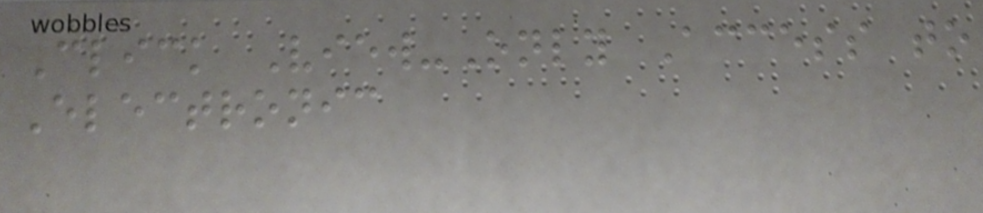Click View-Only Access to
Electronic
